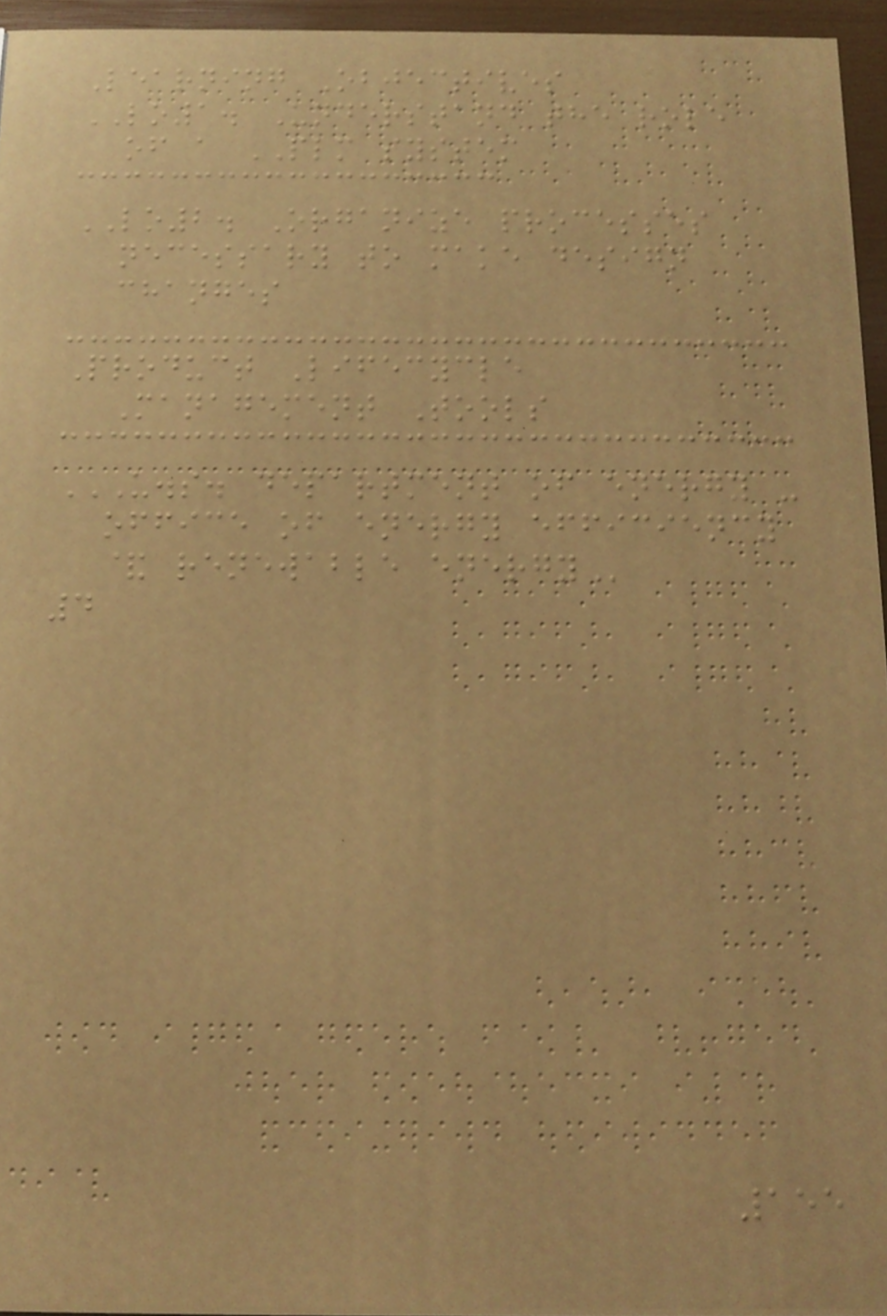Learning Objectives
LO1. Understand the role
of a PLM system
LO2. Organize processes
necessary to make design
changes
Product Lifecycle
Management Tools
U.S. DEPARTMENT OF ENERGY -
OFFICE OF ENERGY EFFICIENCY
& RENEWABLE ENERGY
4
155
